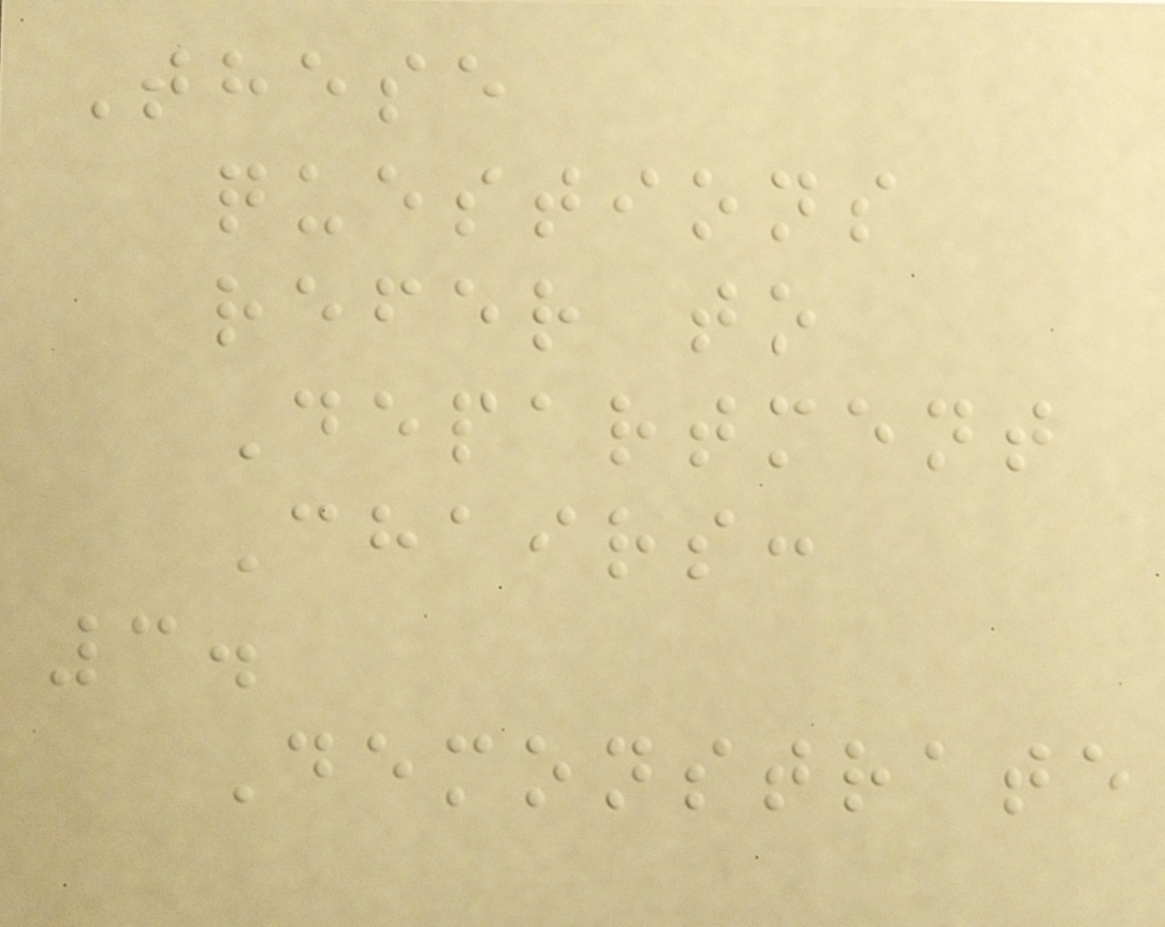These
questions
refer to
Department
Chairs:
3.
Demonstrate
